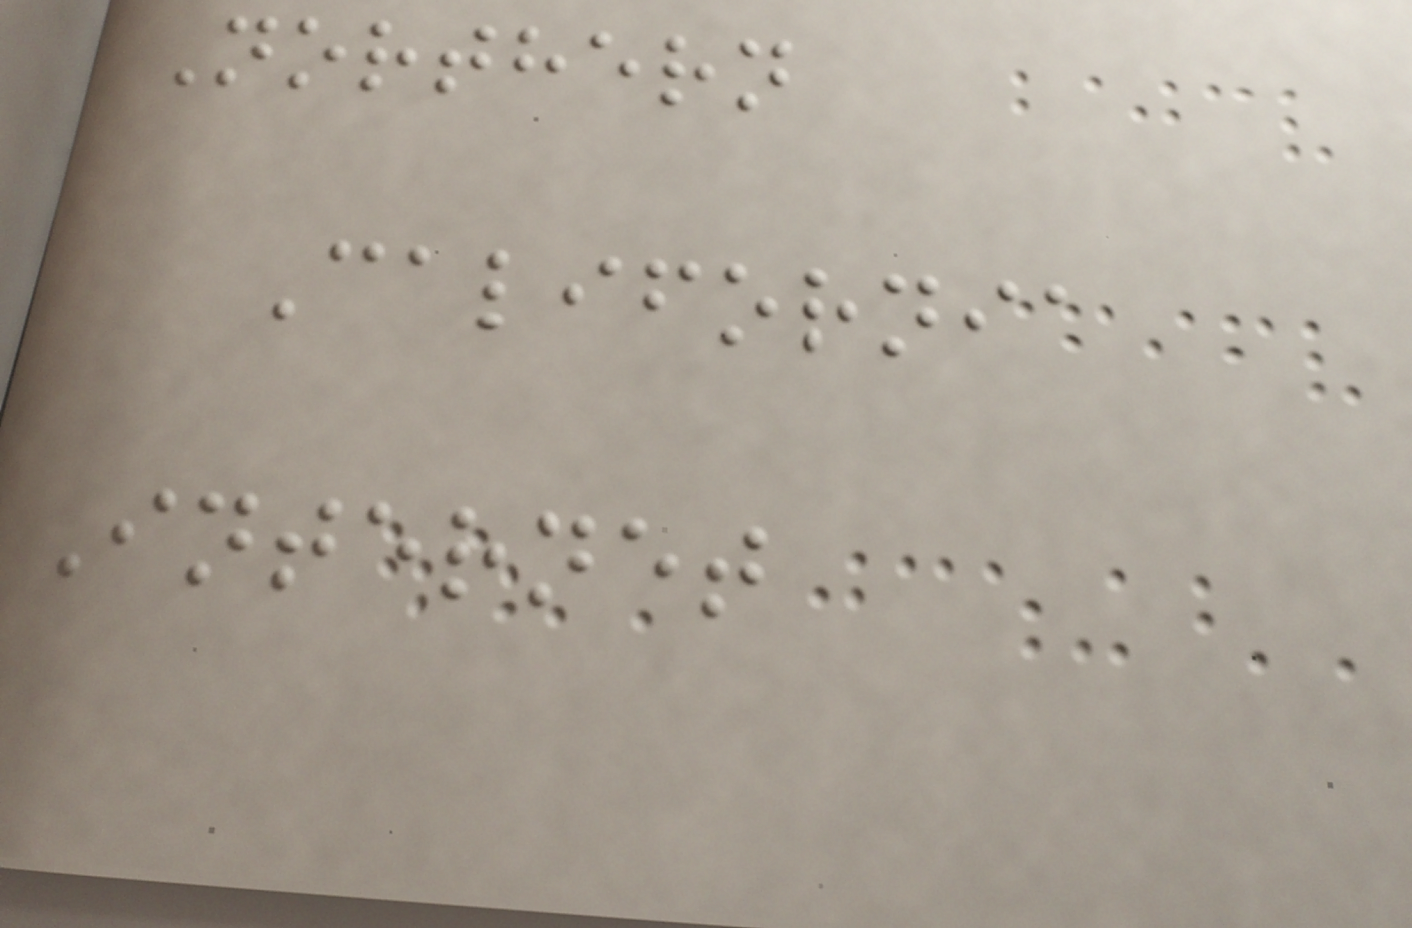Northern
California
Internet
